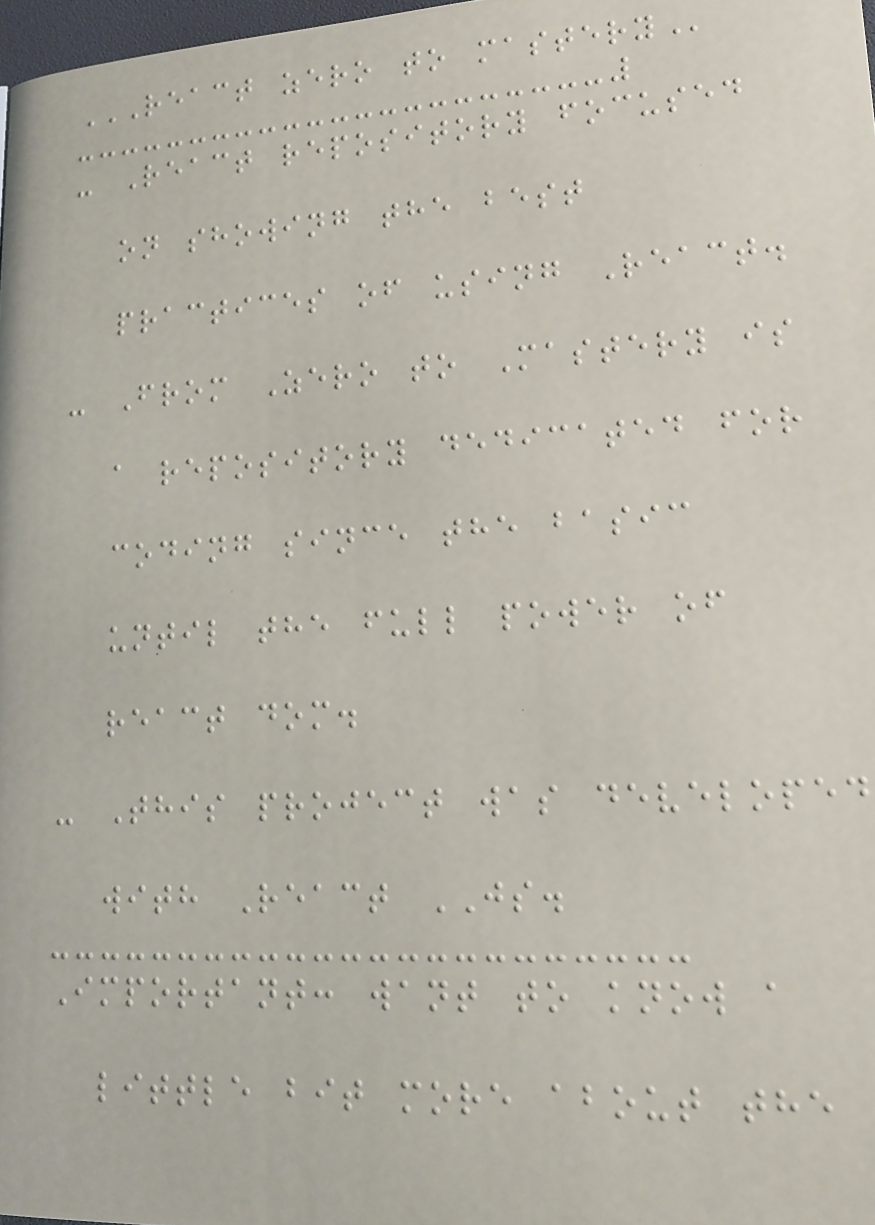REACT ZERO TO MASTERY
- React repository focused
on showing the best
practices of using React.
- From Zero to Mastery is
a repository dedicated for
coding since the basic
until the full power of
react dom.
- This project was developed
with React JS.
Important: want to know a
little bit more about the
